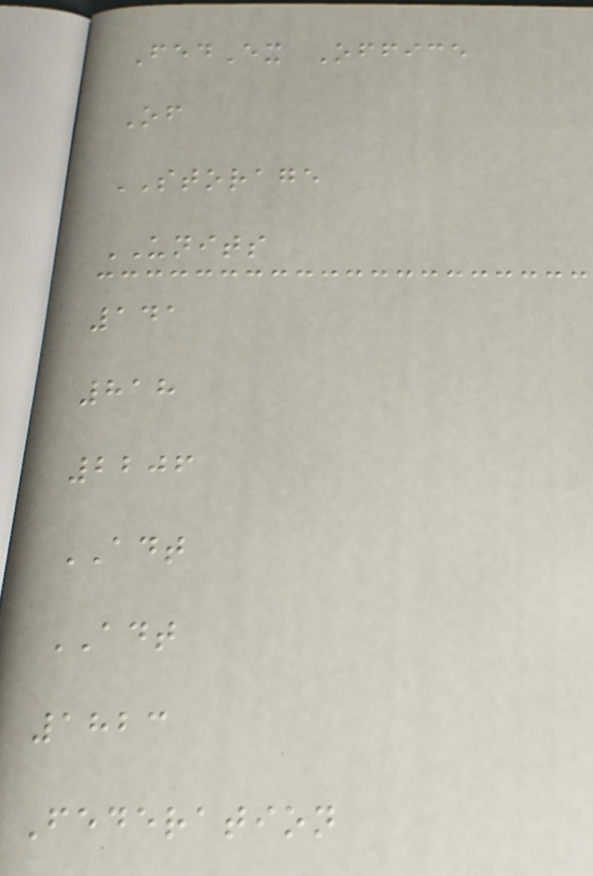FedEx Office
Of
STORAGE
UNITS
141
818
2206
ADT
ADT
1823
Federation
